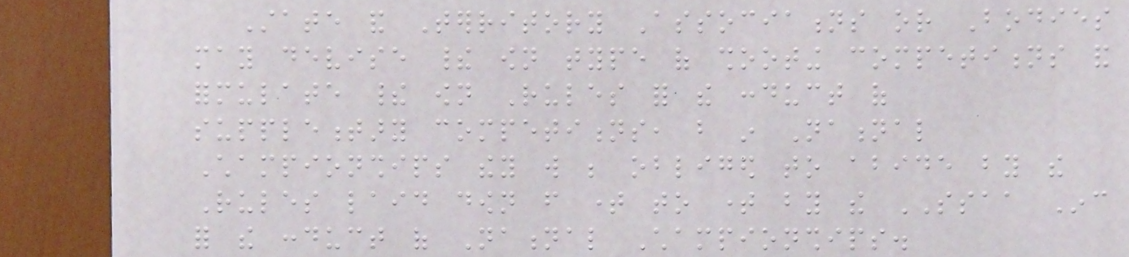State and Territory Associations or Bodies
may devise their own type of shooting competitions and
formulate their own Rules for the conduct of
supplementary competitions, but in National
Championships they will be obliged to abide by the
Rules laid down from time to time by the SSAA Inc
for the conduct of National Championships.
